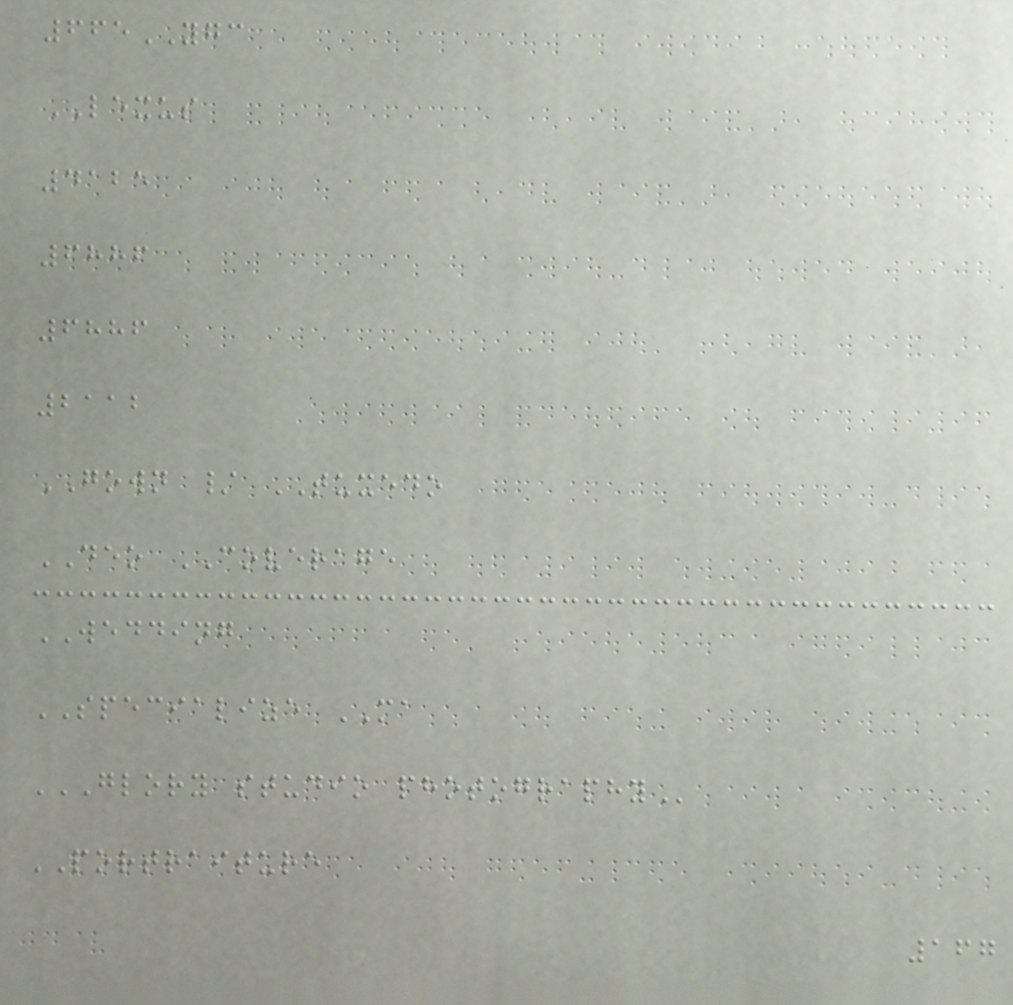665YGC
LEXUS
4125
6886
6886
2112
GOWN / TUXEDO
DEO COVERAGE
WEDDING
SPECIALIZE MA
GLORY STUDIO PHOTOGRAPHY
PORTRAITURE
167
